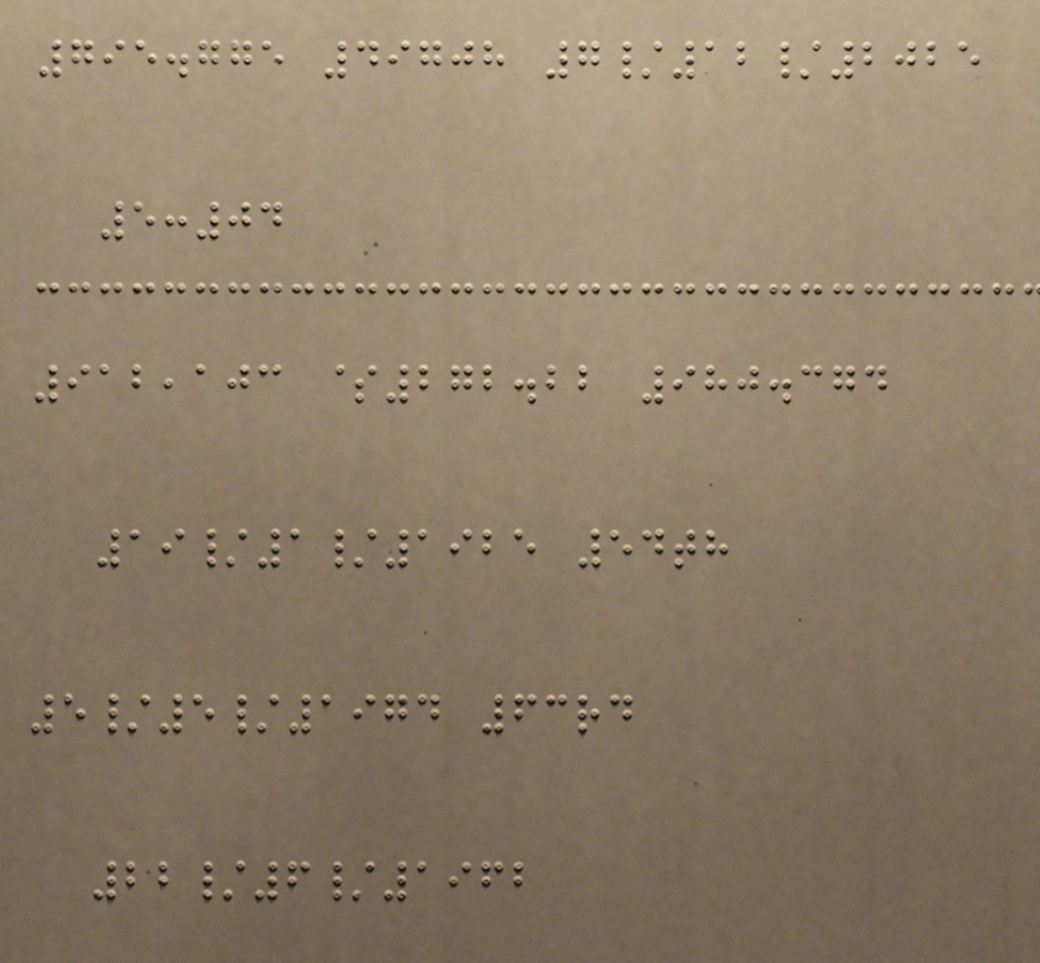795.775 49708 7/12/2025
5:04
912,103 $272.22 980.374
19/1/1925 54th
5/5/1974 63rd
22/6/1962
